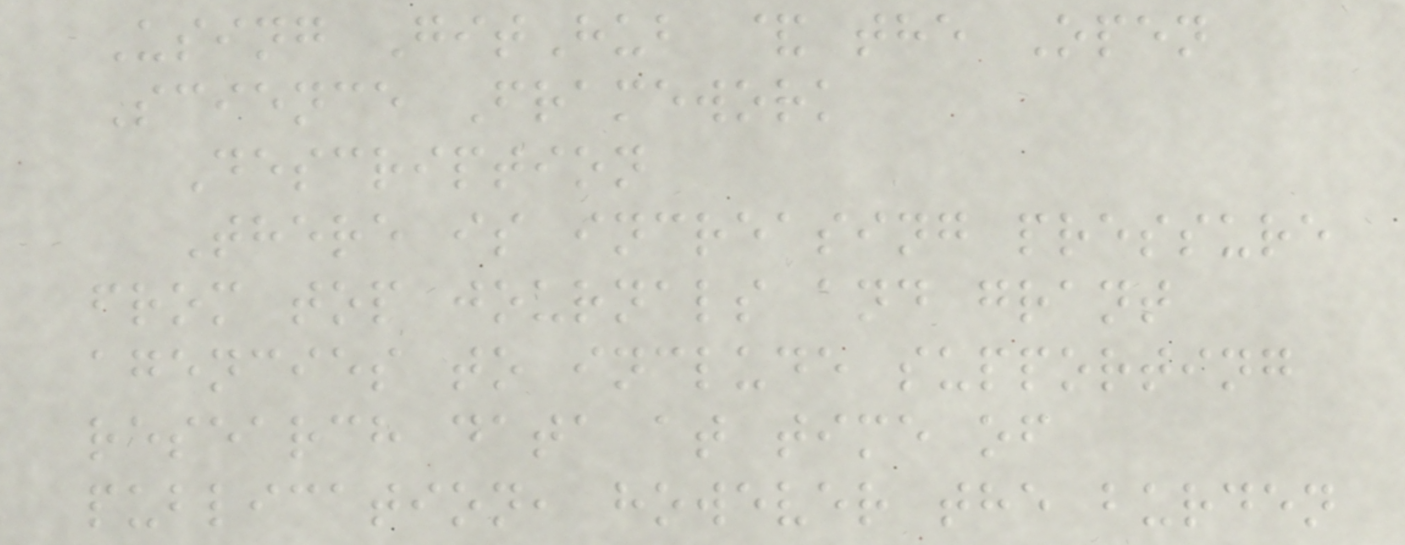Using GitHub & the Open
Science Framework
Description
There is increasing pressure
from top journals and grant
agencies to include supporting
research data at time of
publication, however the burden
